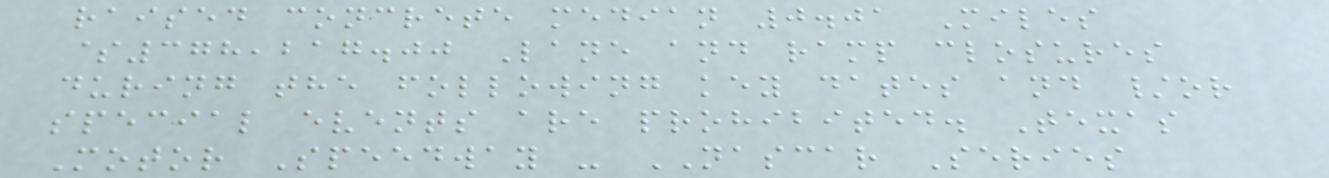raised concrete median 0.01 Miles
$378,217.00 Lane and ramp closures
during the following key dates and /or
special events are prohibited. Texas
Motor Speedway - NASCAR Series
